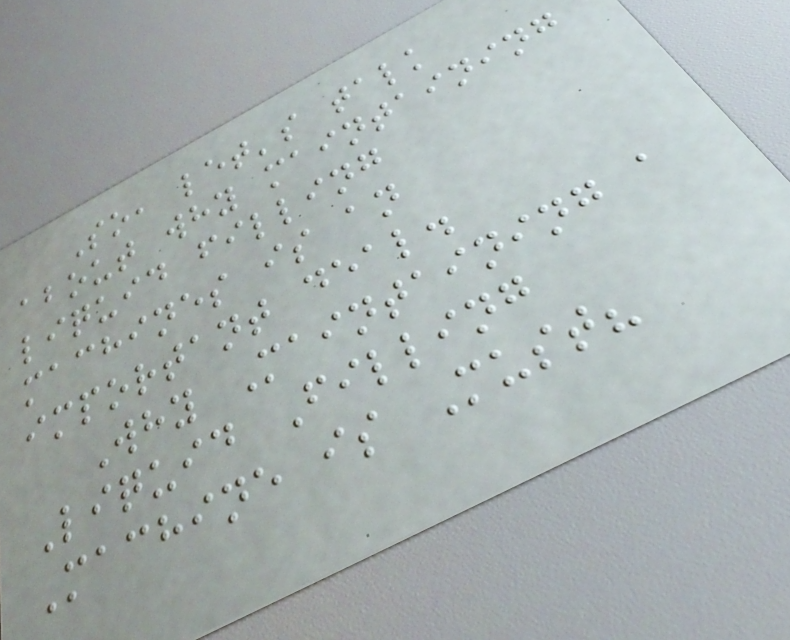So, let's talk
about why maintaining
liquid filling
machines is an
important deal.
Why Maintaining a
Liquid Filling
Machine is Must?
